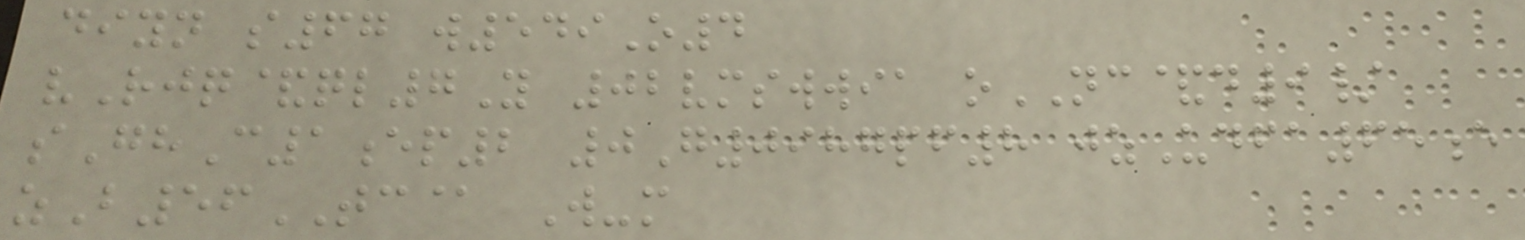diyn s67 w549O4
vRjq&ql7Y 02vmswwia oNC&d9/
sGhC1ep2 0G0987pf8 jzUdfa65e
zB56TC@ W-m
